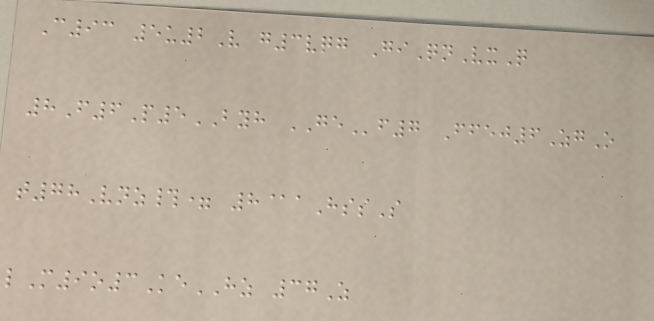C93 5u2V g3vqg GiQnVxQ
8F6P5BYH GEf7 Ffej6ZgO
t78Vnz#= 8@aHssS
lM9o3KeHZ 37Z
